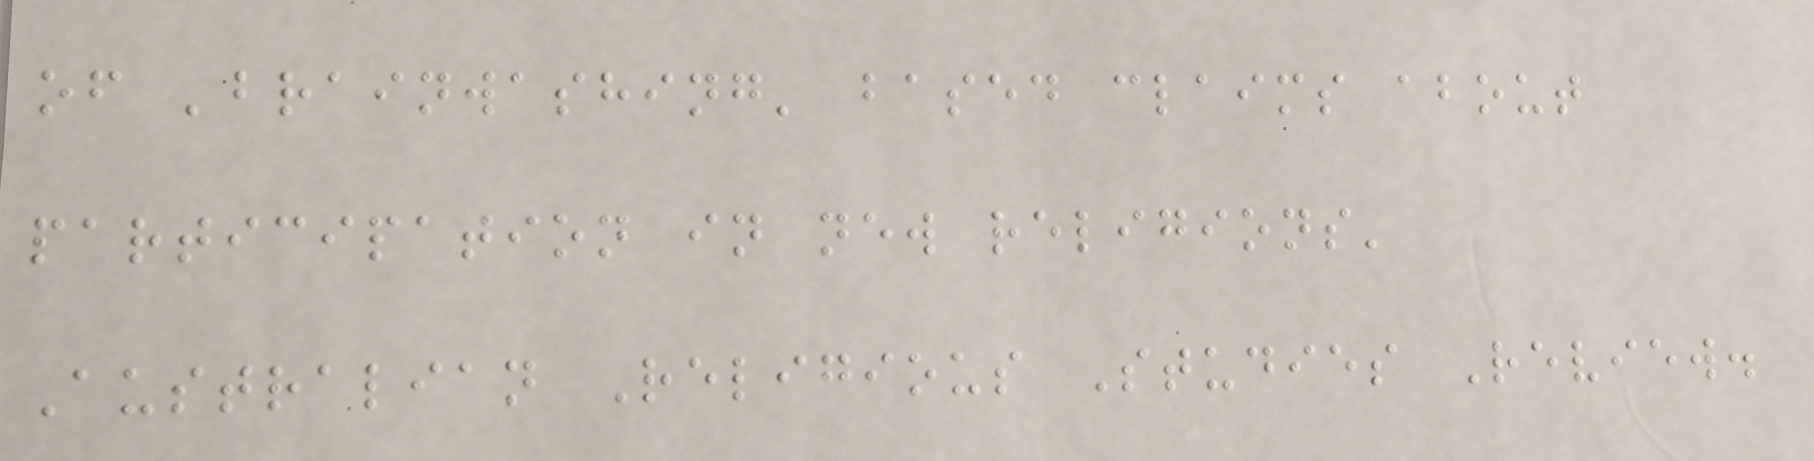of 'brainwashing' based claims about
participation in new religions'
Australian Religious Studies Review.
